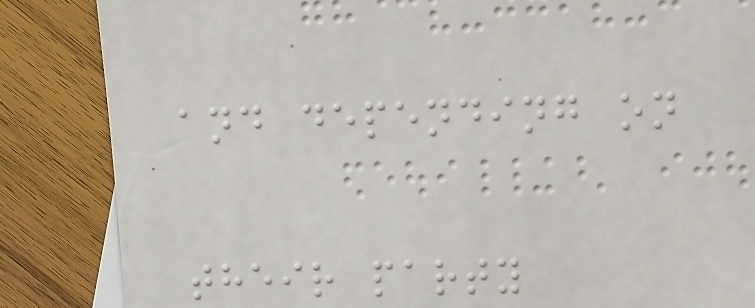and depending on
their party
